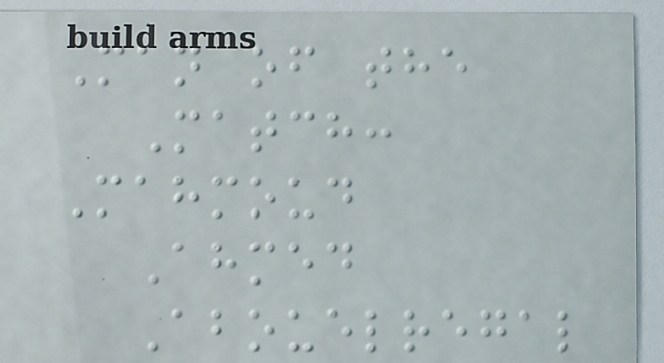Man of the
Match:
Mahmoud
Ahmed
Abouelregal
